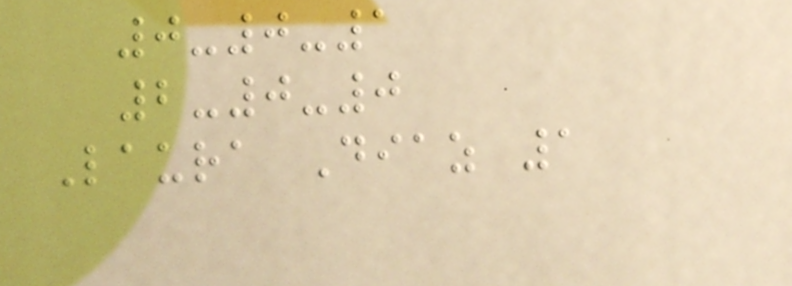0-0-1
2-0-0
Laura Diaz 1
